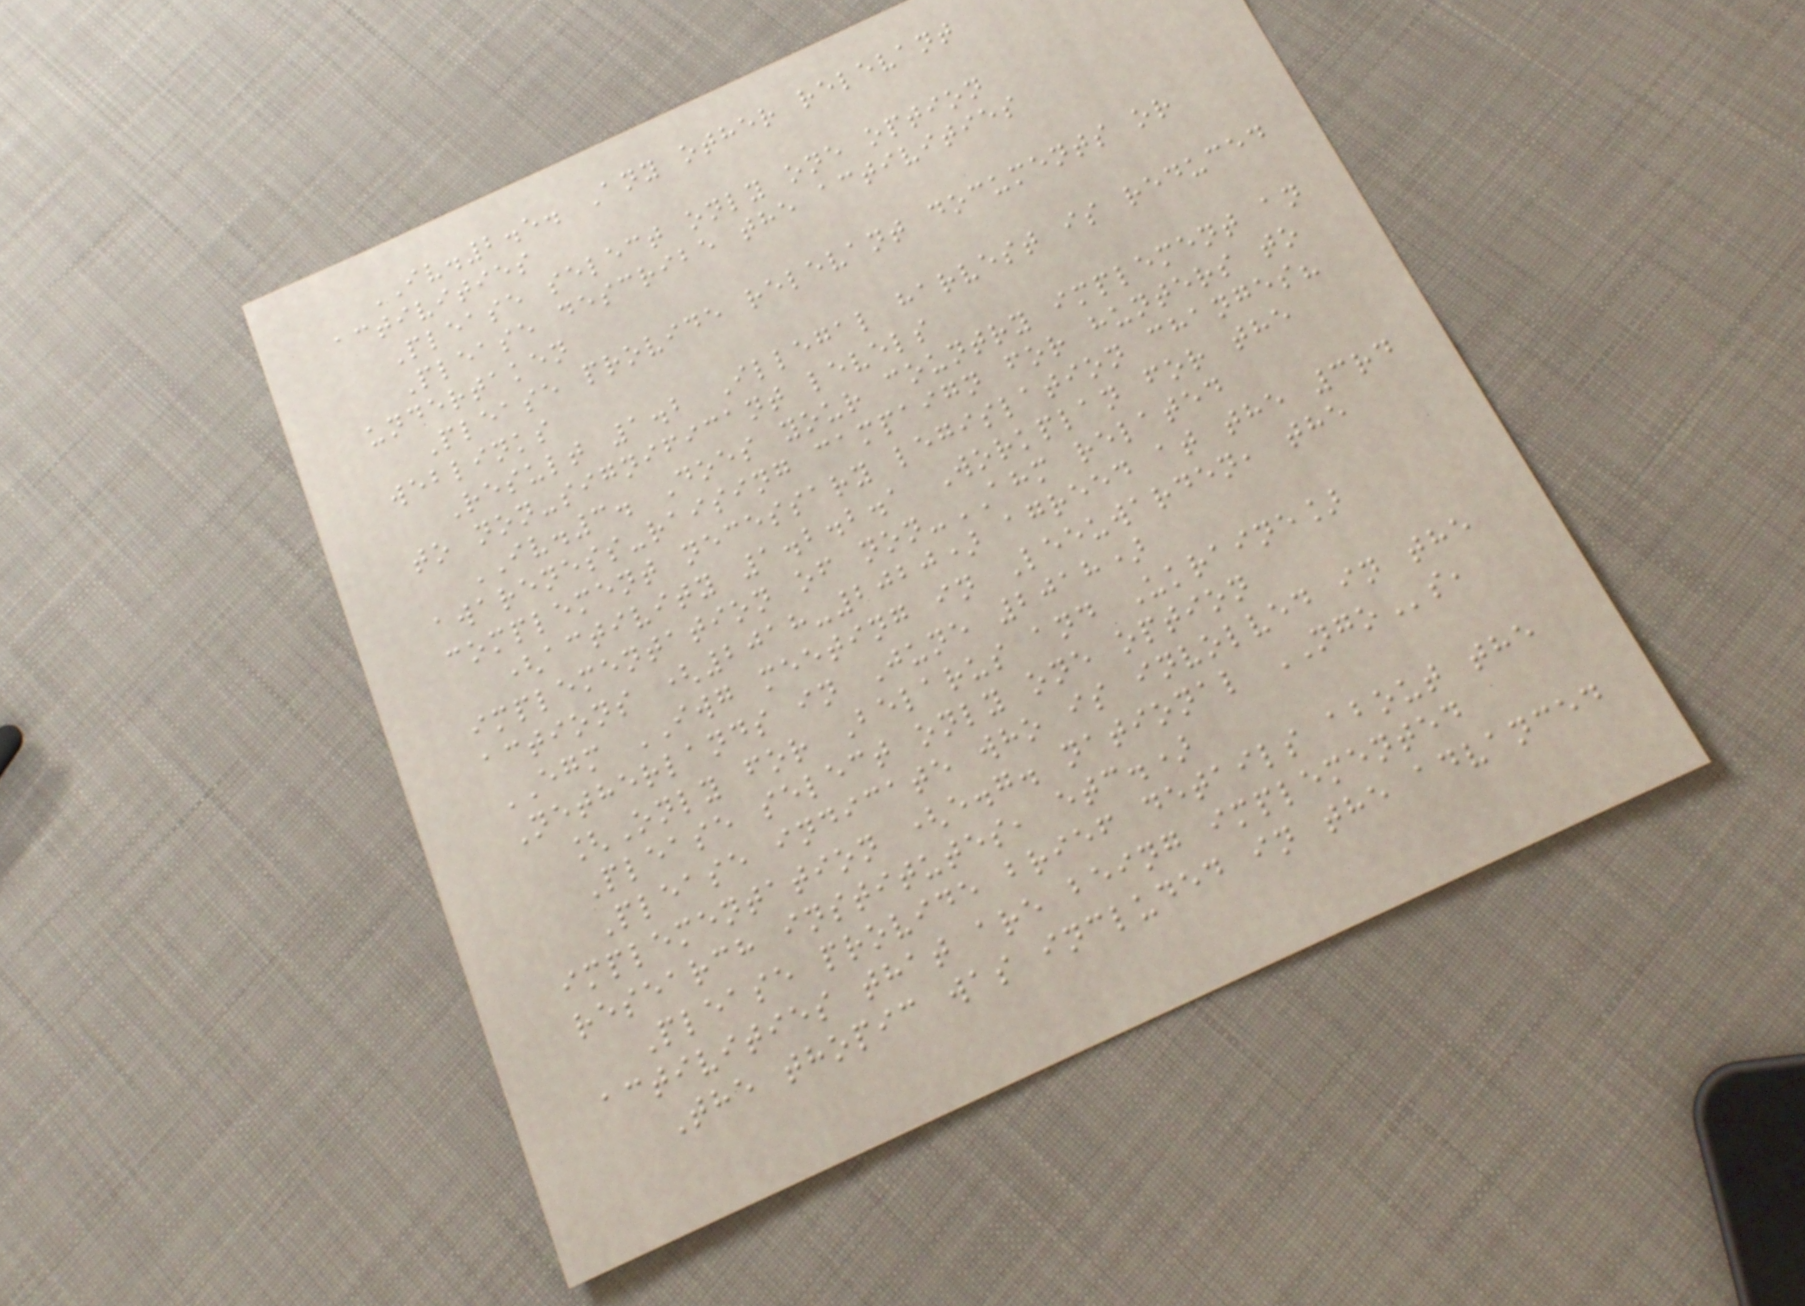IV.2.5. Any other relevant
activities
Please select only one option
Please describe the activities
undertaken
Please provide relevant documents or
weblinks
Result 1.2 Illegal harvest is reduced
to non-significant levels
IV.3. Does your country implement an
awareness-raising campaign for hunters to
complement necessary legislation changes?
(activity 1.2.2.1 Workplan for the
implementation of non-AHM related
actions (2018-2020) agreed at the 3rd
EGM IWG meeting in Leeuwarden, the
Netherlands in June 2018)
[Only for Belarus and Ukraine]
Please select only one option
Please indicate who is involved in the
implementation (e.g. national NGOs,
research institutes, etc.)
Please provide brief details about the
activities that are being implemented
The thopic was included in the advanced
